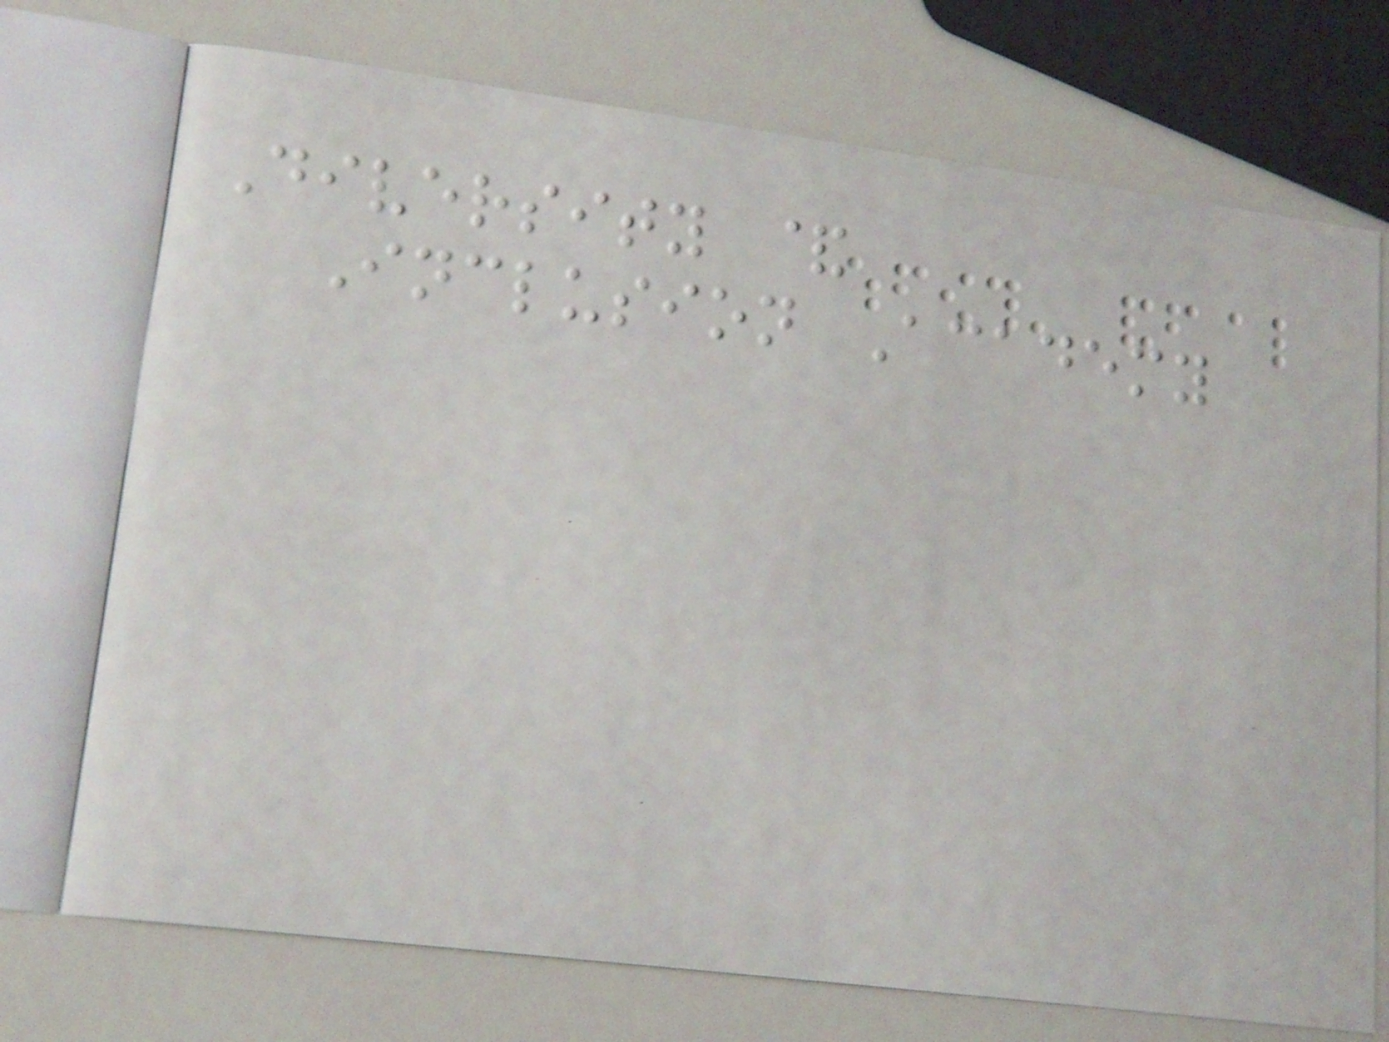Diversity &
Inclusion Academy
